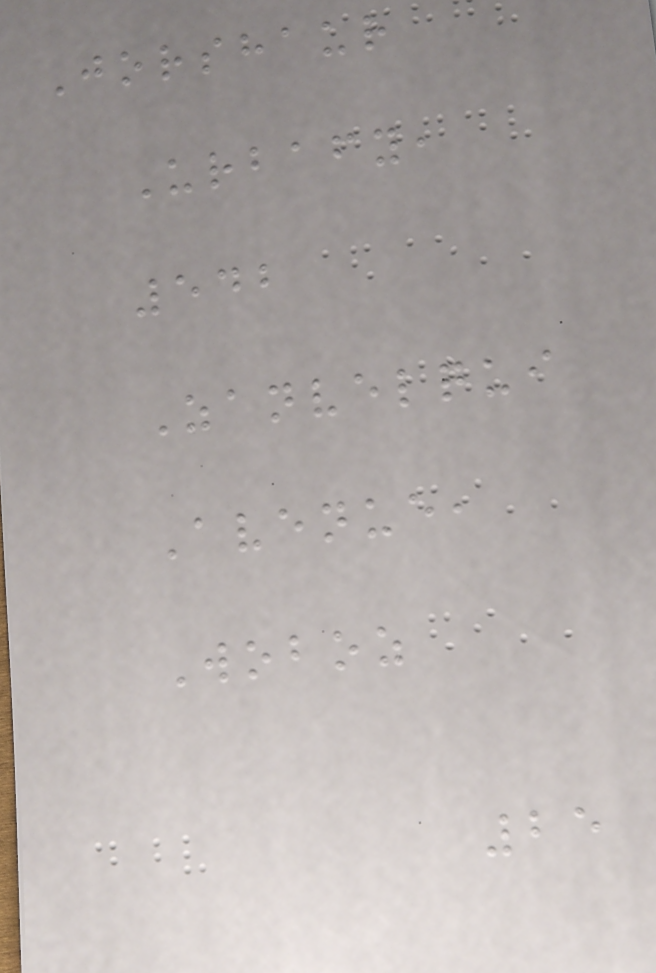Jorshaur
Urbafy,
542
Zanvelqui
Avenue,
Woboz
25
